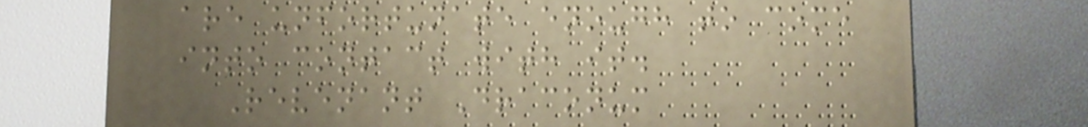are unfortunate enough to come
into contact with it.
Revenant Draconum
